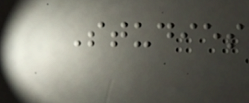Studies
